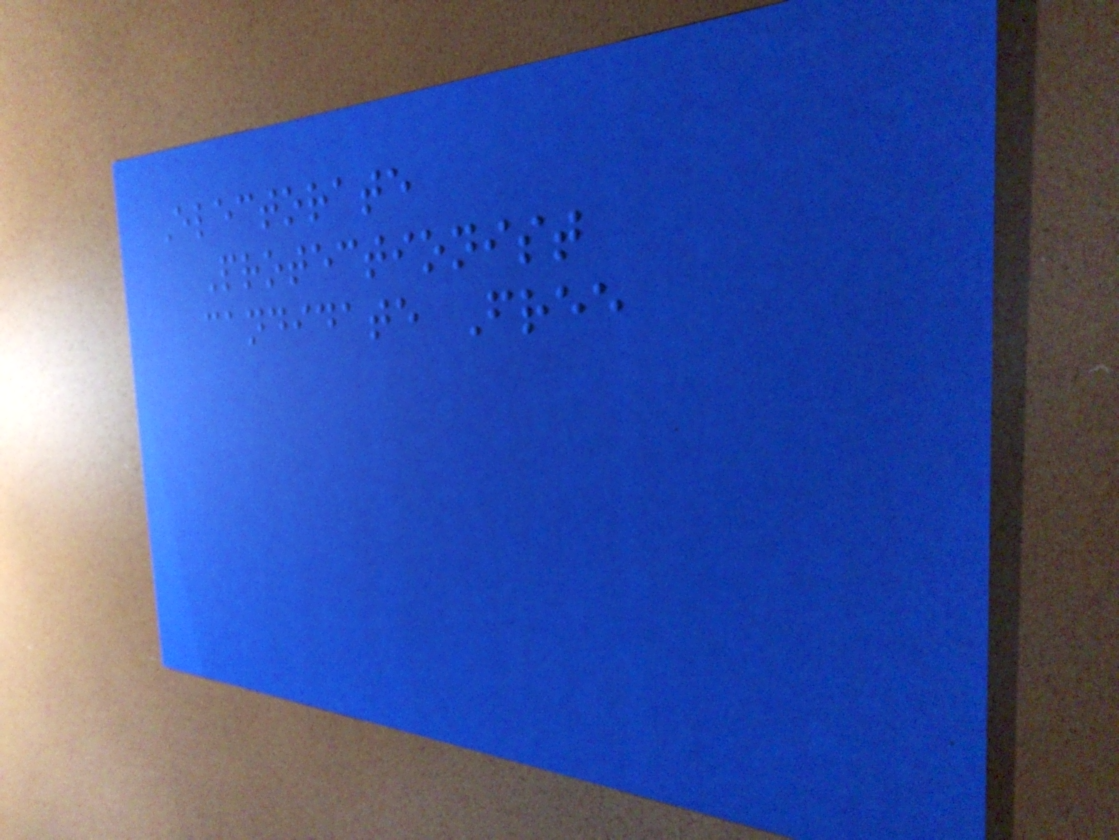Electorate
Protectionist
candidate Free
